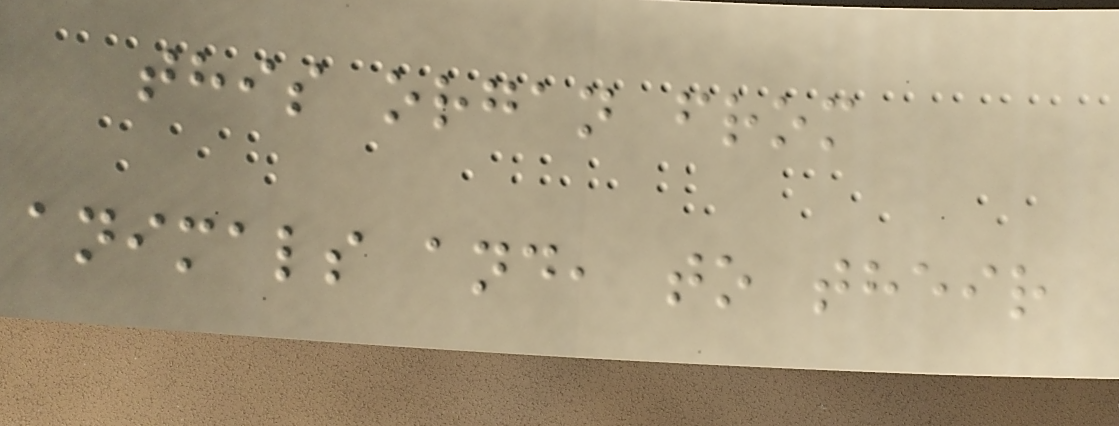this organ from
animals and, to their
